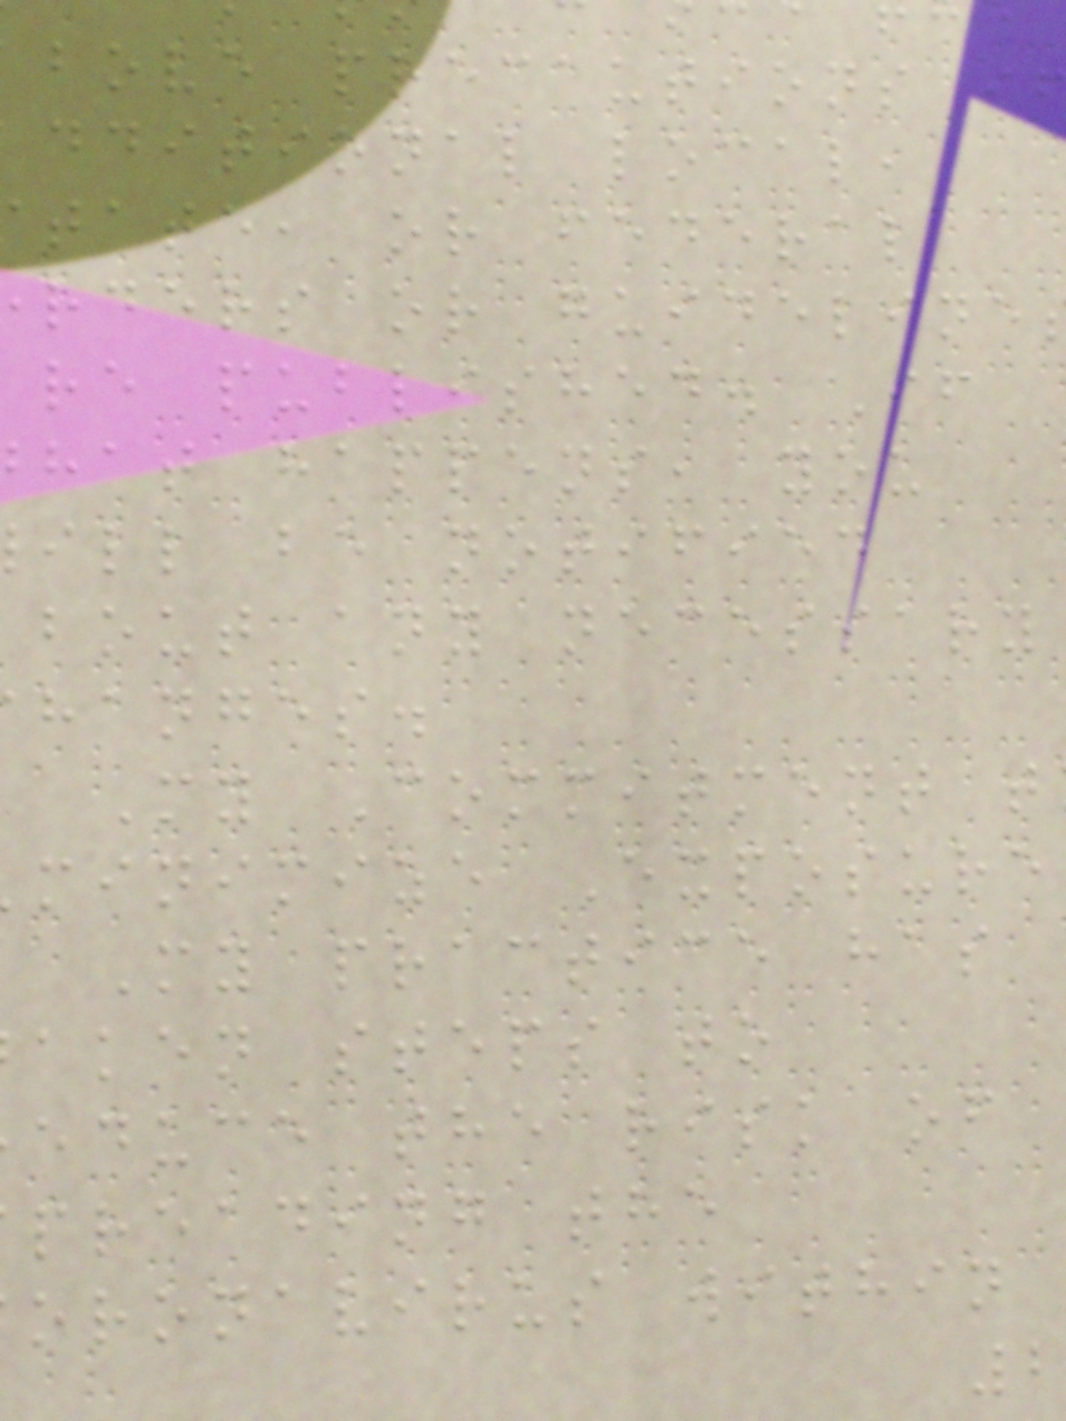bove precautions i
dditional local,
tate, or federal
rders or guideline
re published. If
hat happens, you
ill be notified
bout any necessary
hanges.
My Commitment t
minimize Exposure
My practice has
aken steps to
educe the risk of
preading the
oronavirus within
